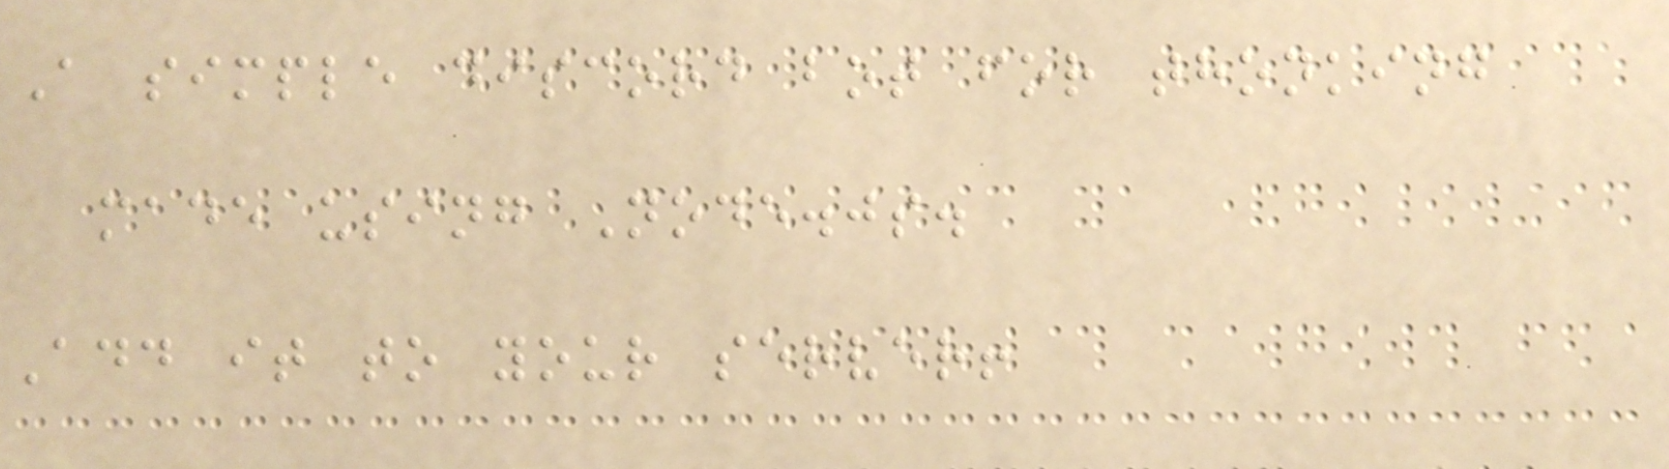A simple discord bot for thonking
made using Node.js.
Add it to your server!
